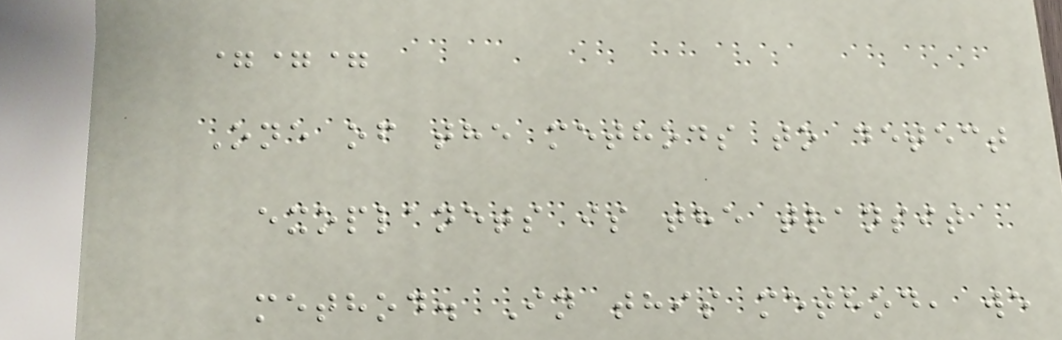===
One of the methods to detect
exoplanets is the transit
method. In this method, we
